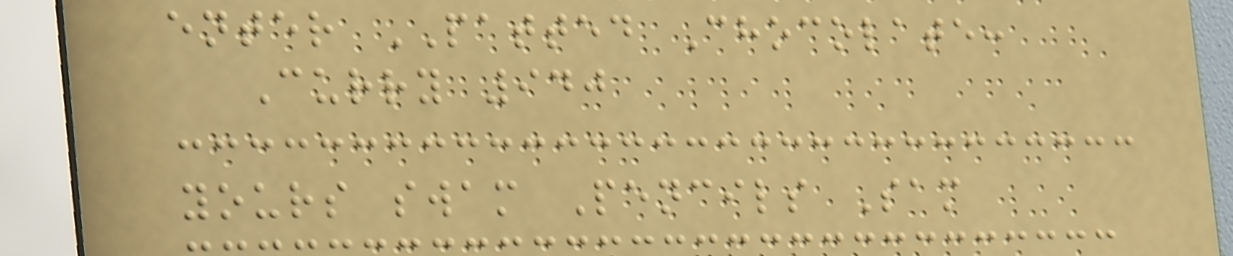enter PATTED Chocolate:
Curry 940
yours swam Pencils Sam
